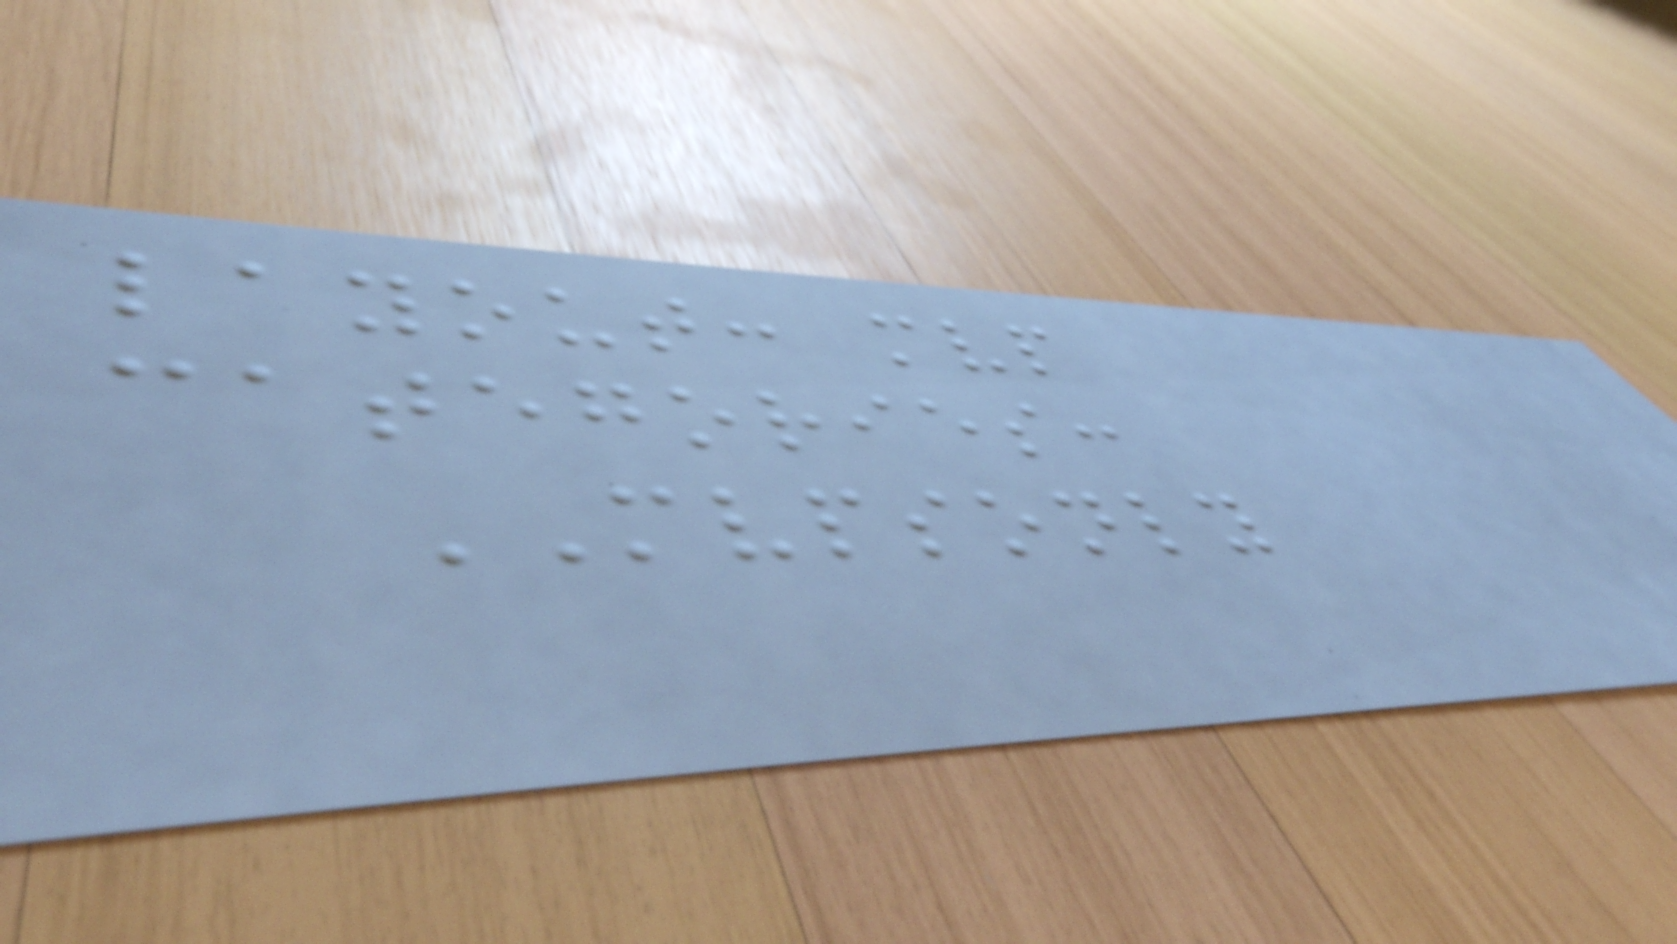layout: mvp
categories:
MVPSONLY
